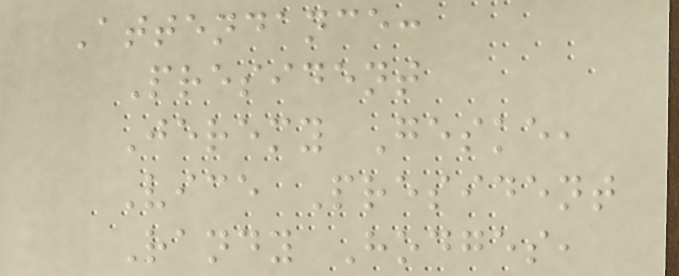Attendance:
President
Jeremy Geske,
Vice President
Randy Hodges,
